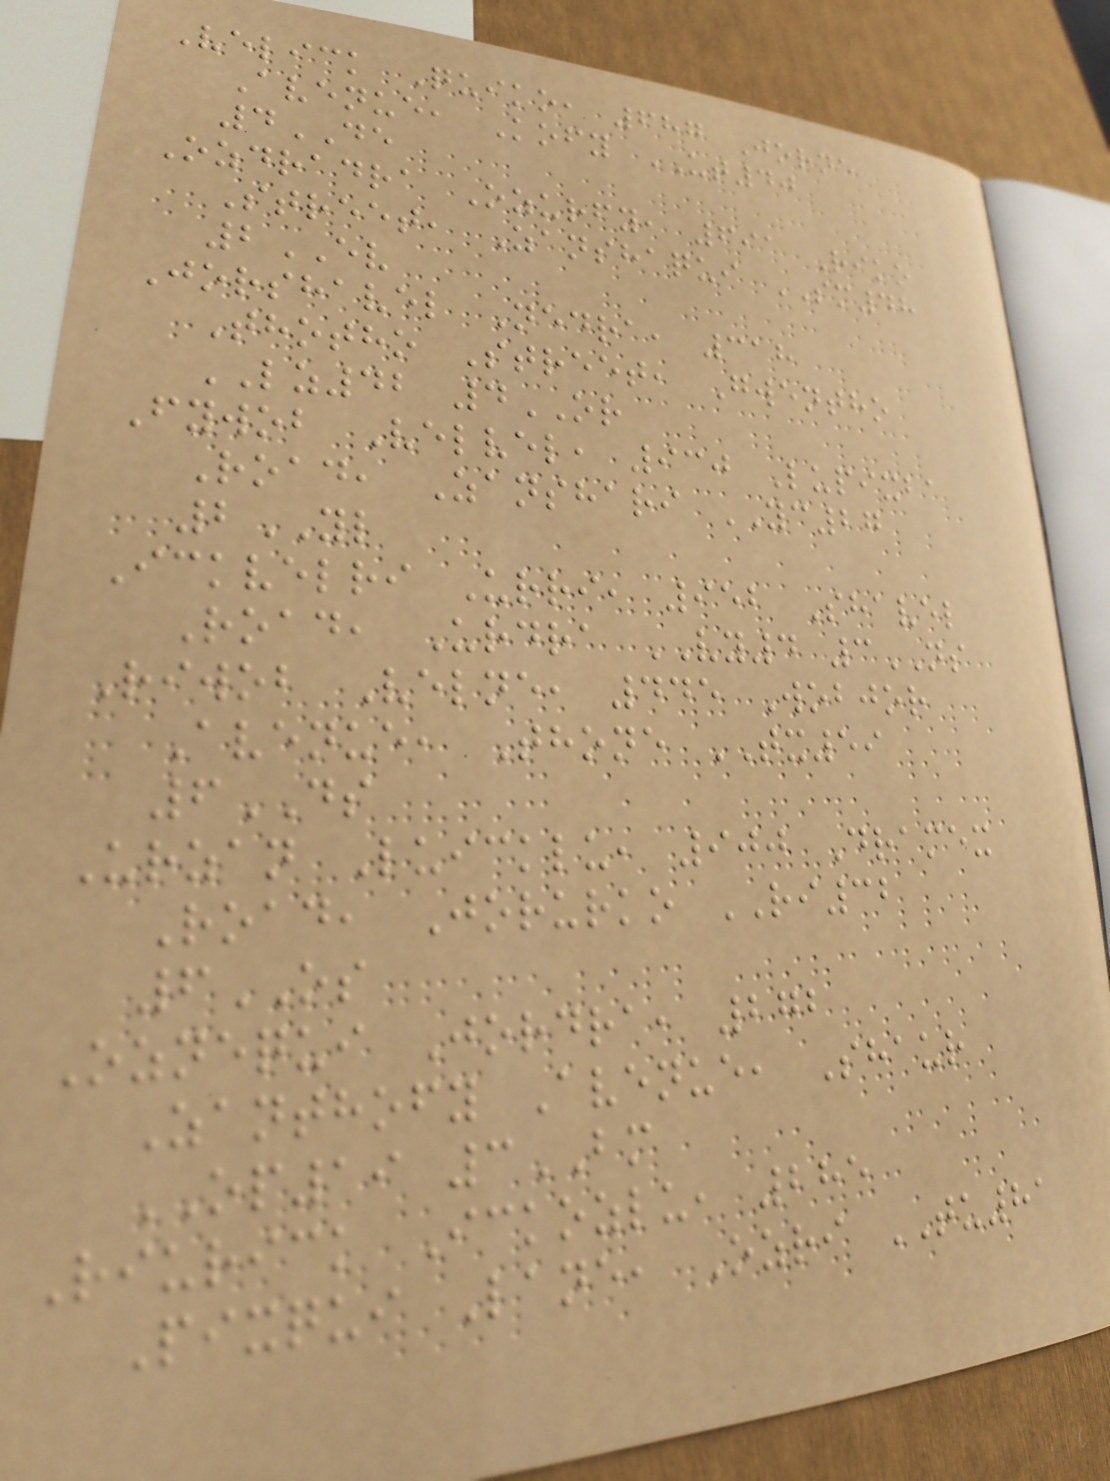Velick Quiko, 687 Jorne
Avenue, Kofy UT40
4DE
Ozdradra Ozurfy, 691 Riko
Street, Zanshaqui SM48
2EV
Jorshavel Nedra, 318
Thotho Street, Gwentho
LZ42 4OR
Fywob Velvel, 930 Lupixba
Road, Zanshari YC27
2YL
Ickvelri Urri, 952 Shavel
Road, Urdra VY4 3NS
Riwob Velne, 445 Wobjor
Avenue, Thone TX59
6DS
Urzan Luicklu, 900 Dramex
Road, Jorurko RI32
6OS
Oznequi Jordra, 272
Zanthofy Avenue, Shaur
OP19 3BM
Riurick Ickozlu, 285
Pixqui Lane, Ozri TU81
